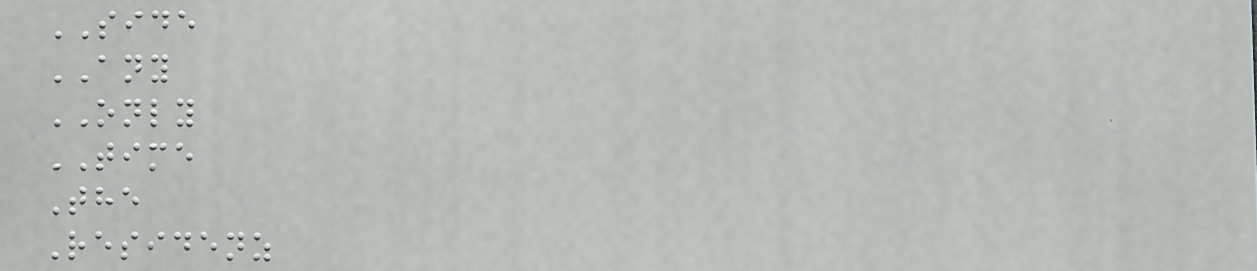SIDE
ANY
ONLY
TIME
The
Residenz
